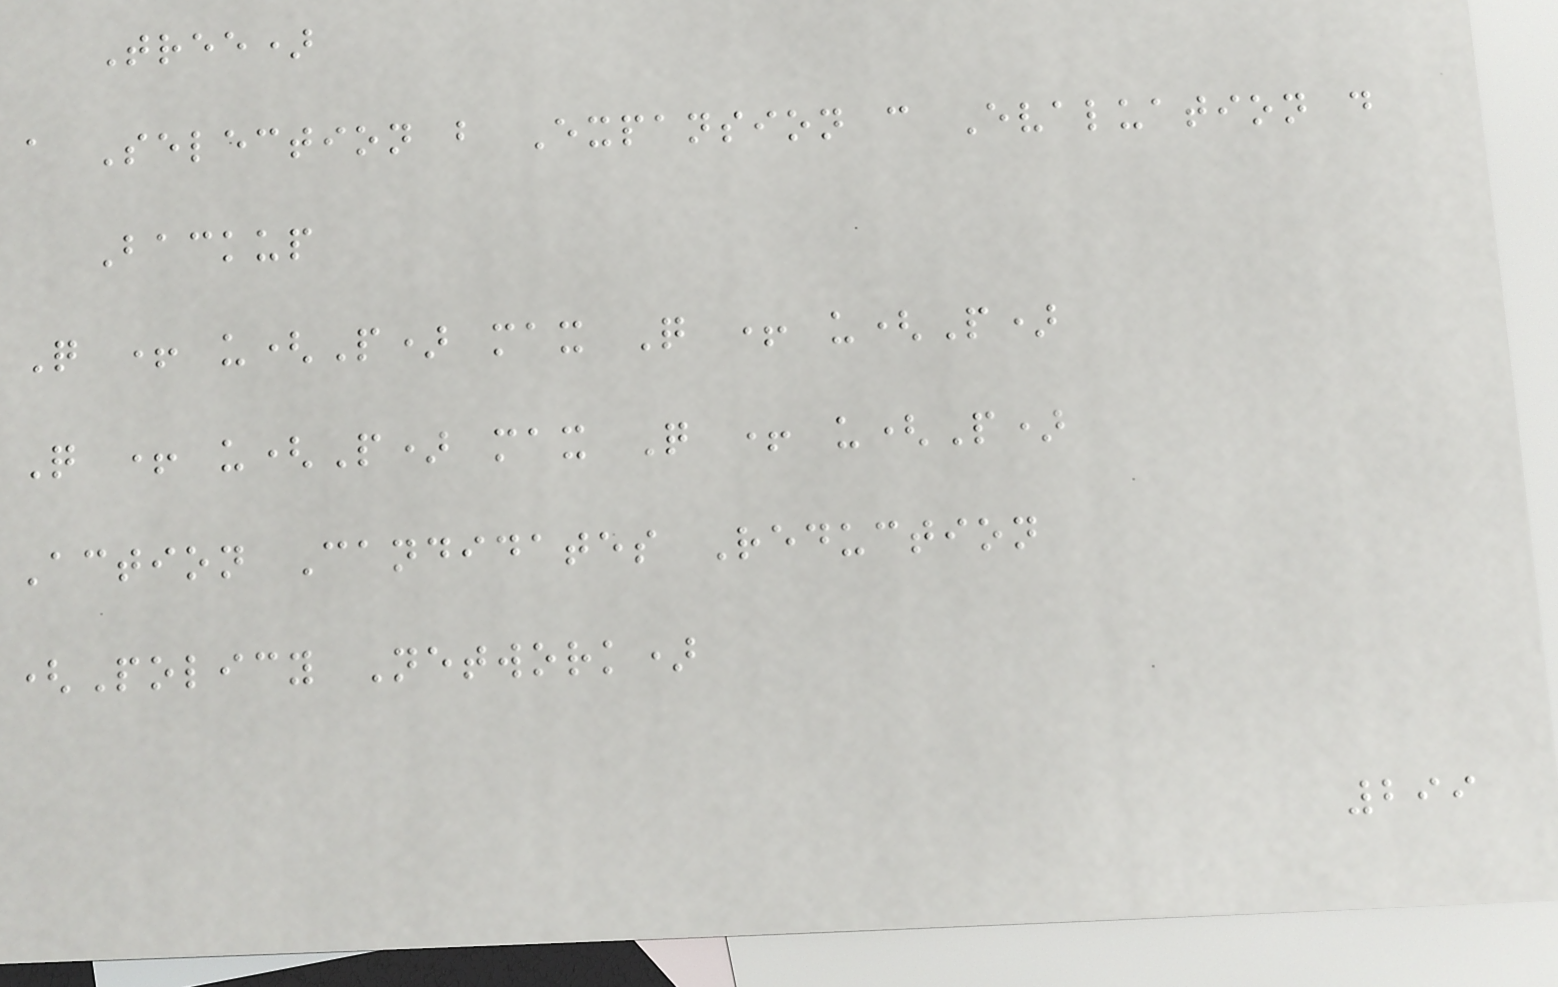Tree)
a Selection b Expansion c Evaluation d
Backup
Q + u(P) max Q + u(P)
Q + u(P) max Q + u(P)
Action Candidates Reduction
(Policy Network)
299
